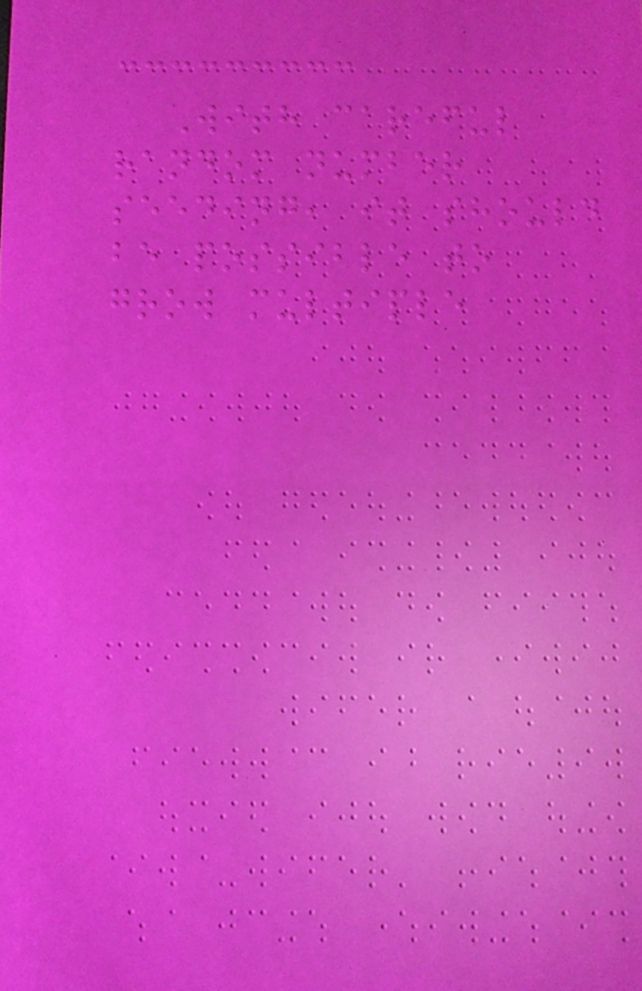With careful
random number
seeding, it should
be possible to
grow multiple
